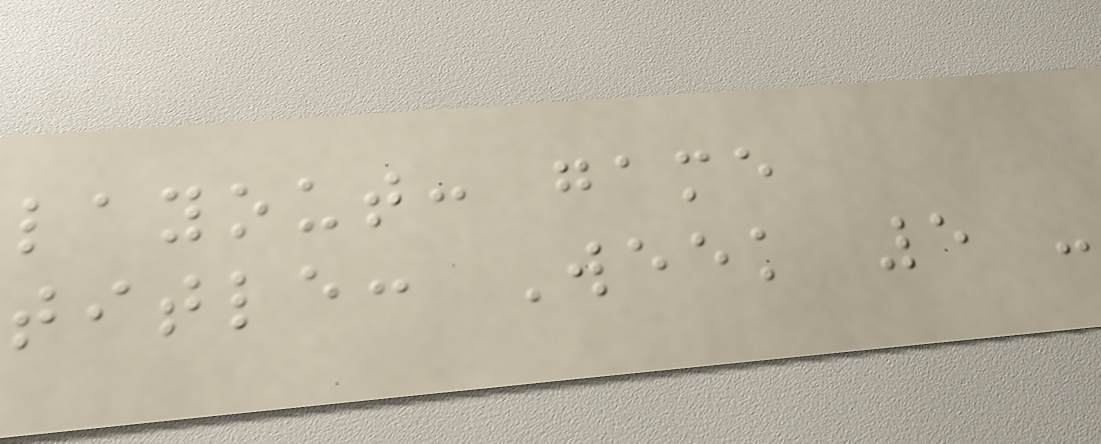layout: game
title: Week 5 -
